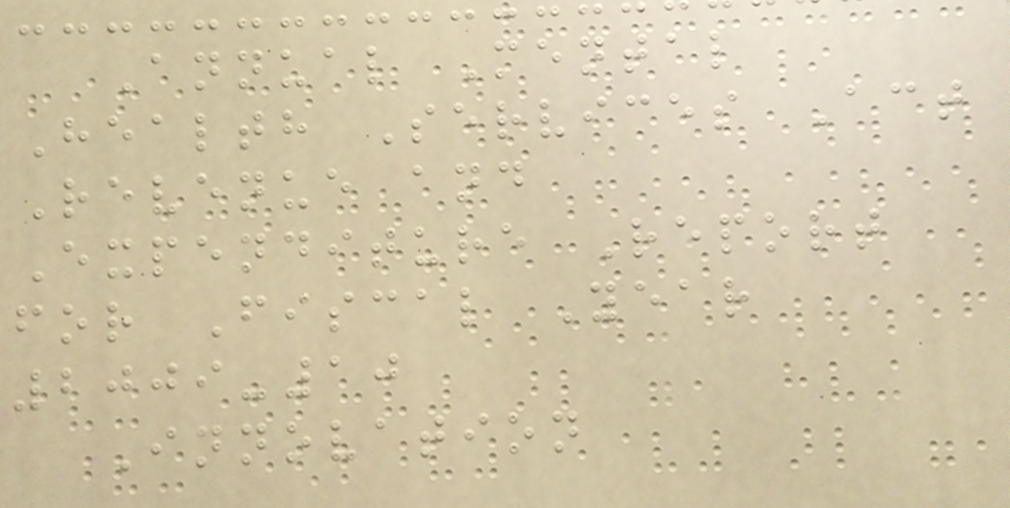Annual Mental
Health Services Act
Revenue and
Expenditure Report
for Fiscal Year
2009-10
Innovation
